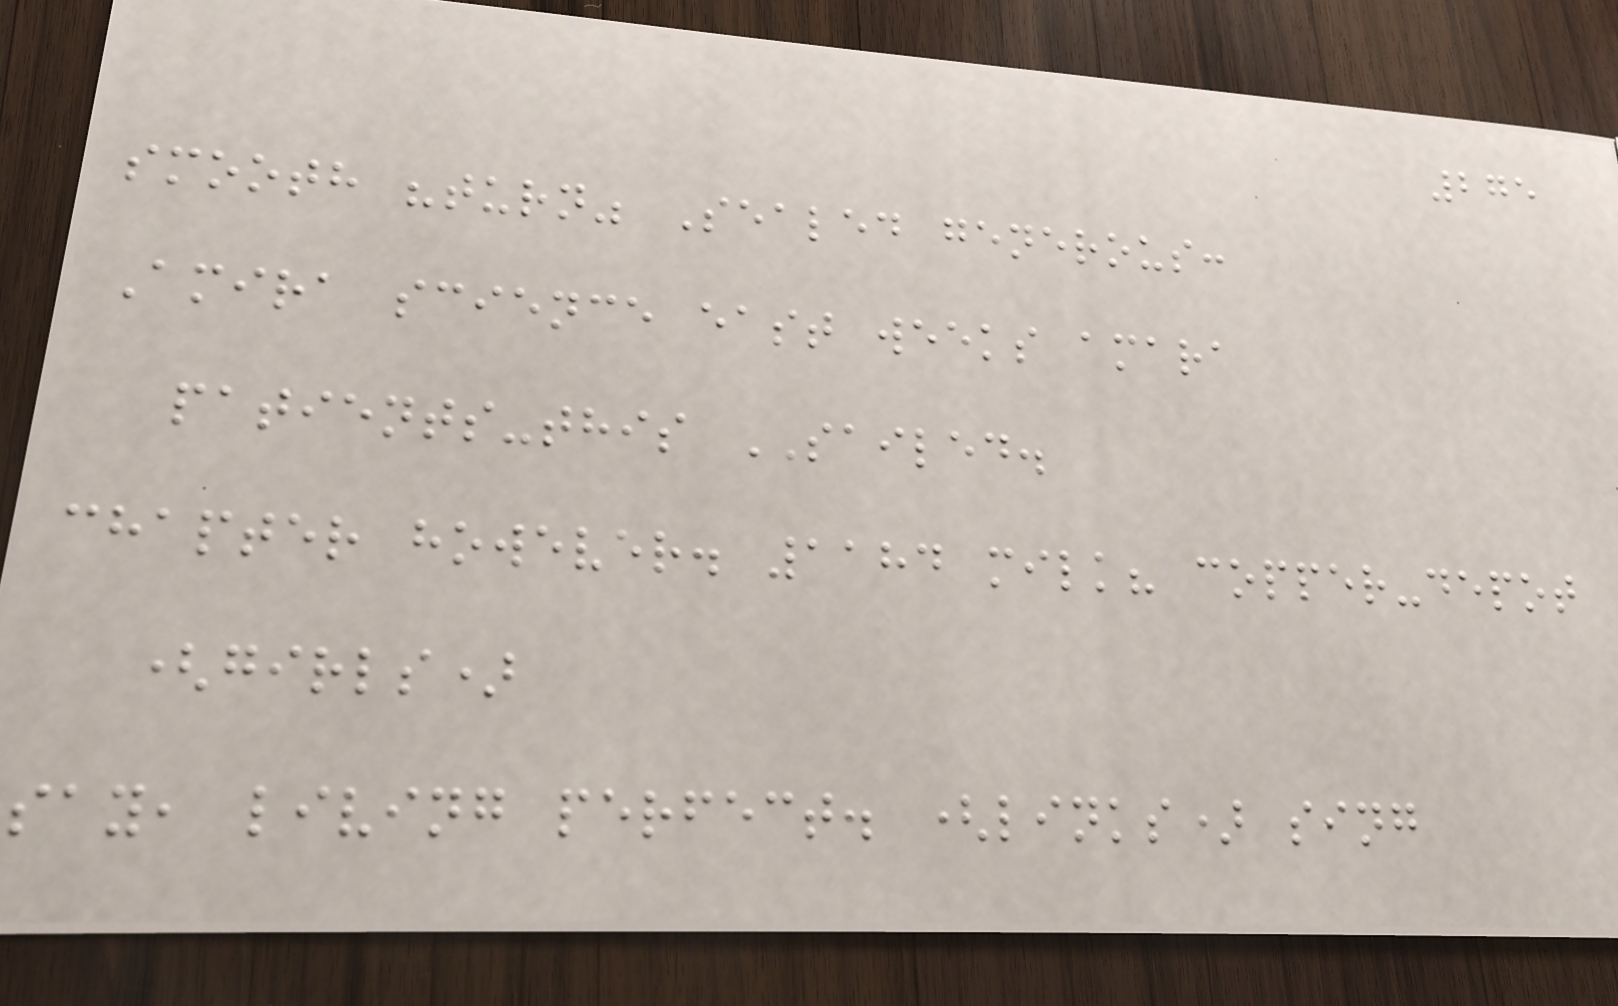275
smooth "turn" Sealed generous:
Amira science east weeks amara
patients-this SAILED.
chapter however. 1184 milk? copper-depot
(girls)
say, living perfect. (links) sing
